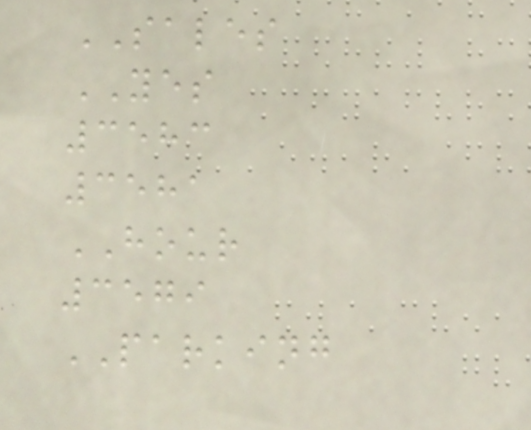SALES
YES
3583
3581
HOUR
3579
PARKING
